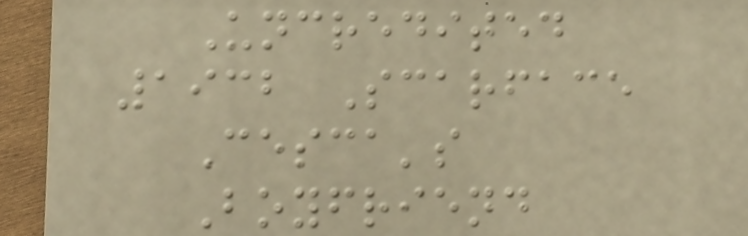Uncredited
1932 Scarface
Cesca's
Boyfriend
